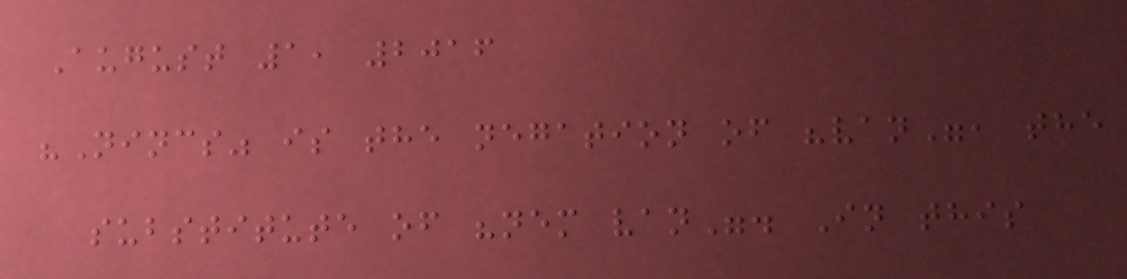August 1, 2016
"Nincs" is the negation of "van", the
substitute of "nem van". In this
